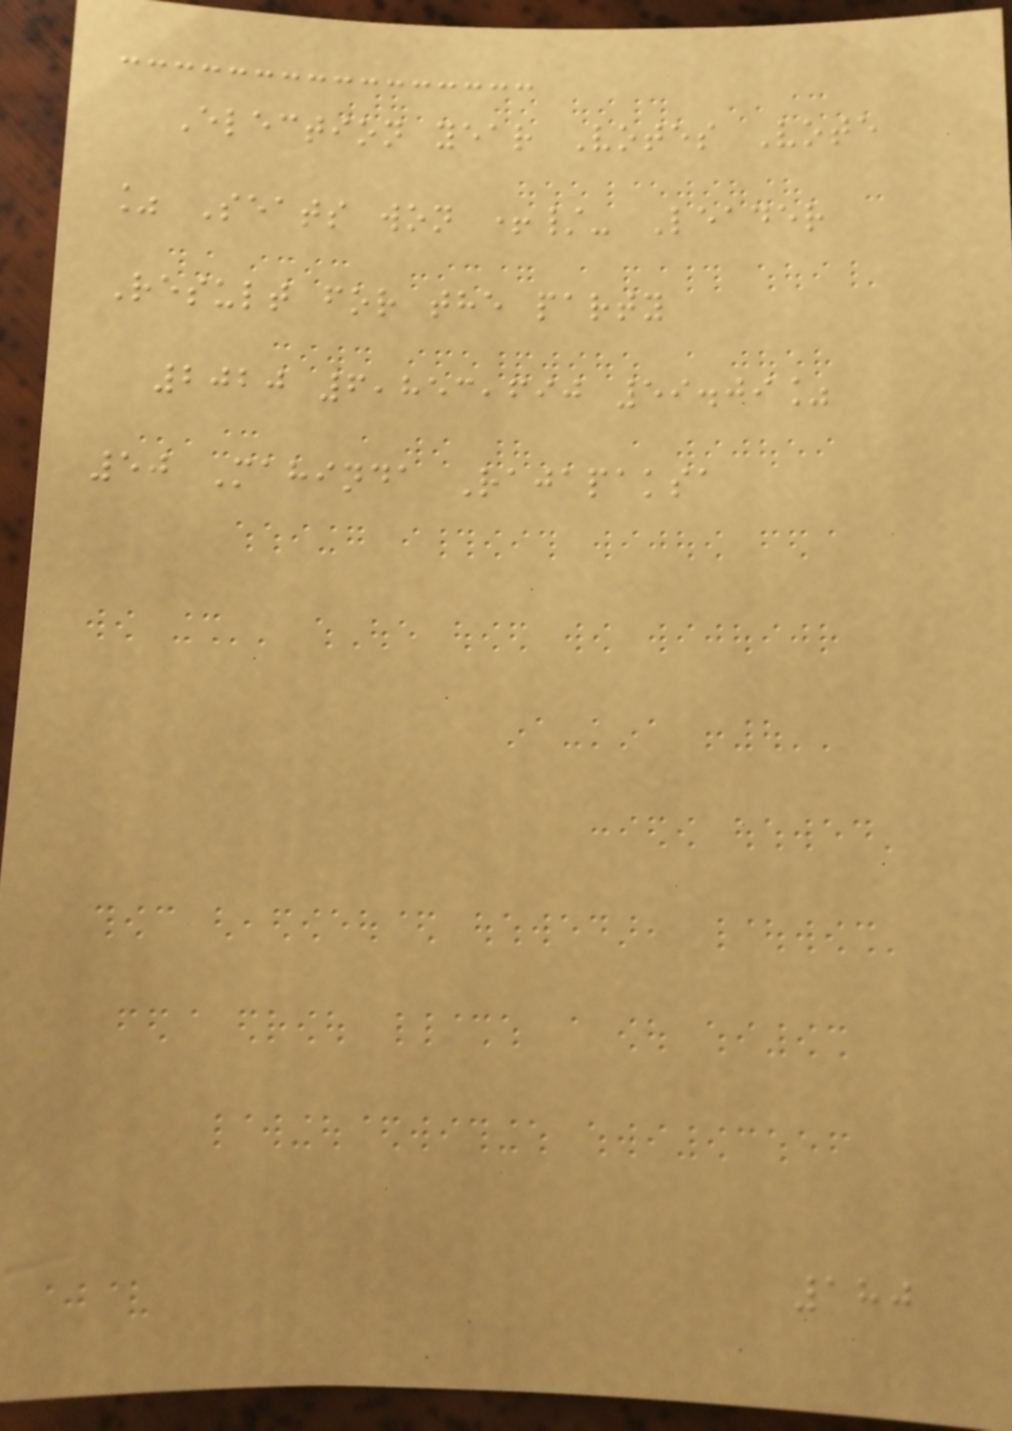Election year Votes Vote
% Seats won +/- Leader
Result for the party
2020 6,853,690 59.09%
50 Mahinda Rajapaksa
180
